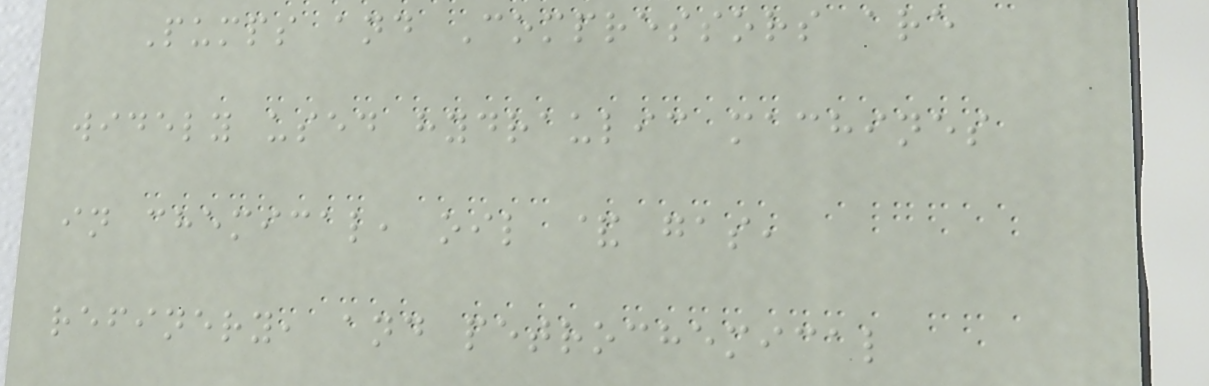Pumps and Compressors are
widely used hydraulic machines
in chemical, oil & gas,
refinery, and petrochemical
